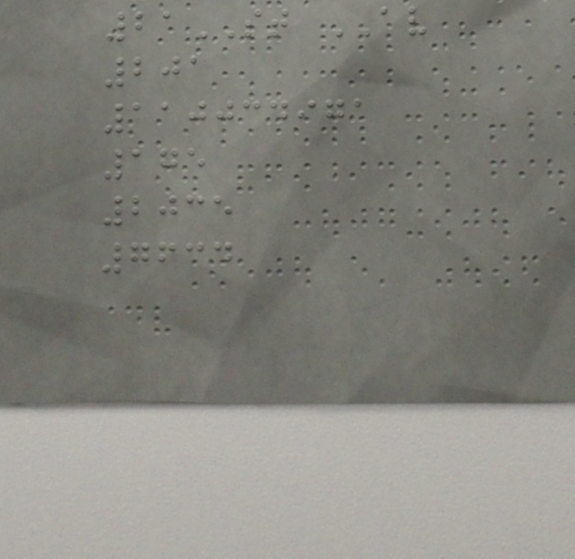21ST AV
201
110034971
175
2035
7634
